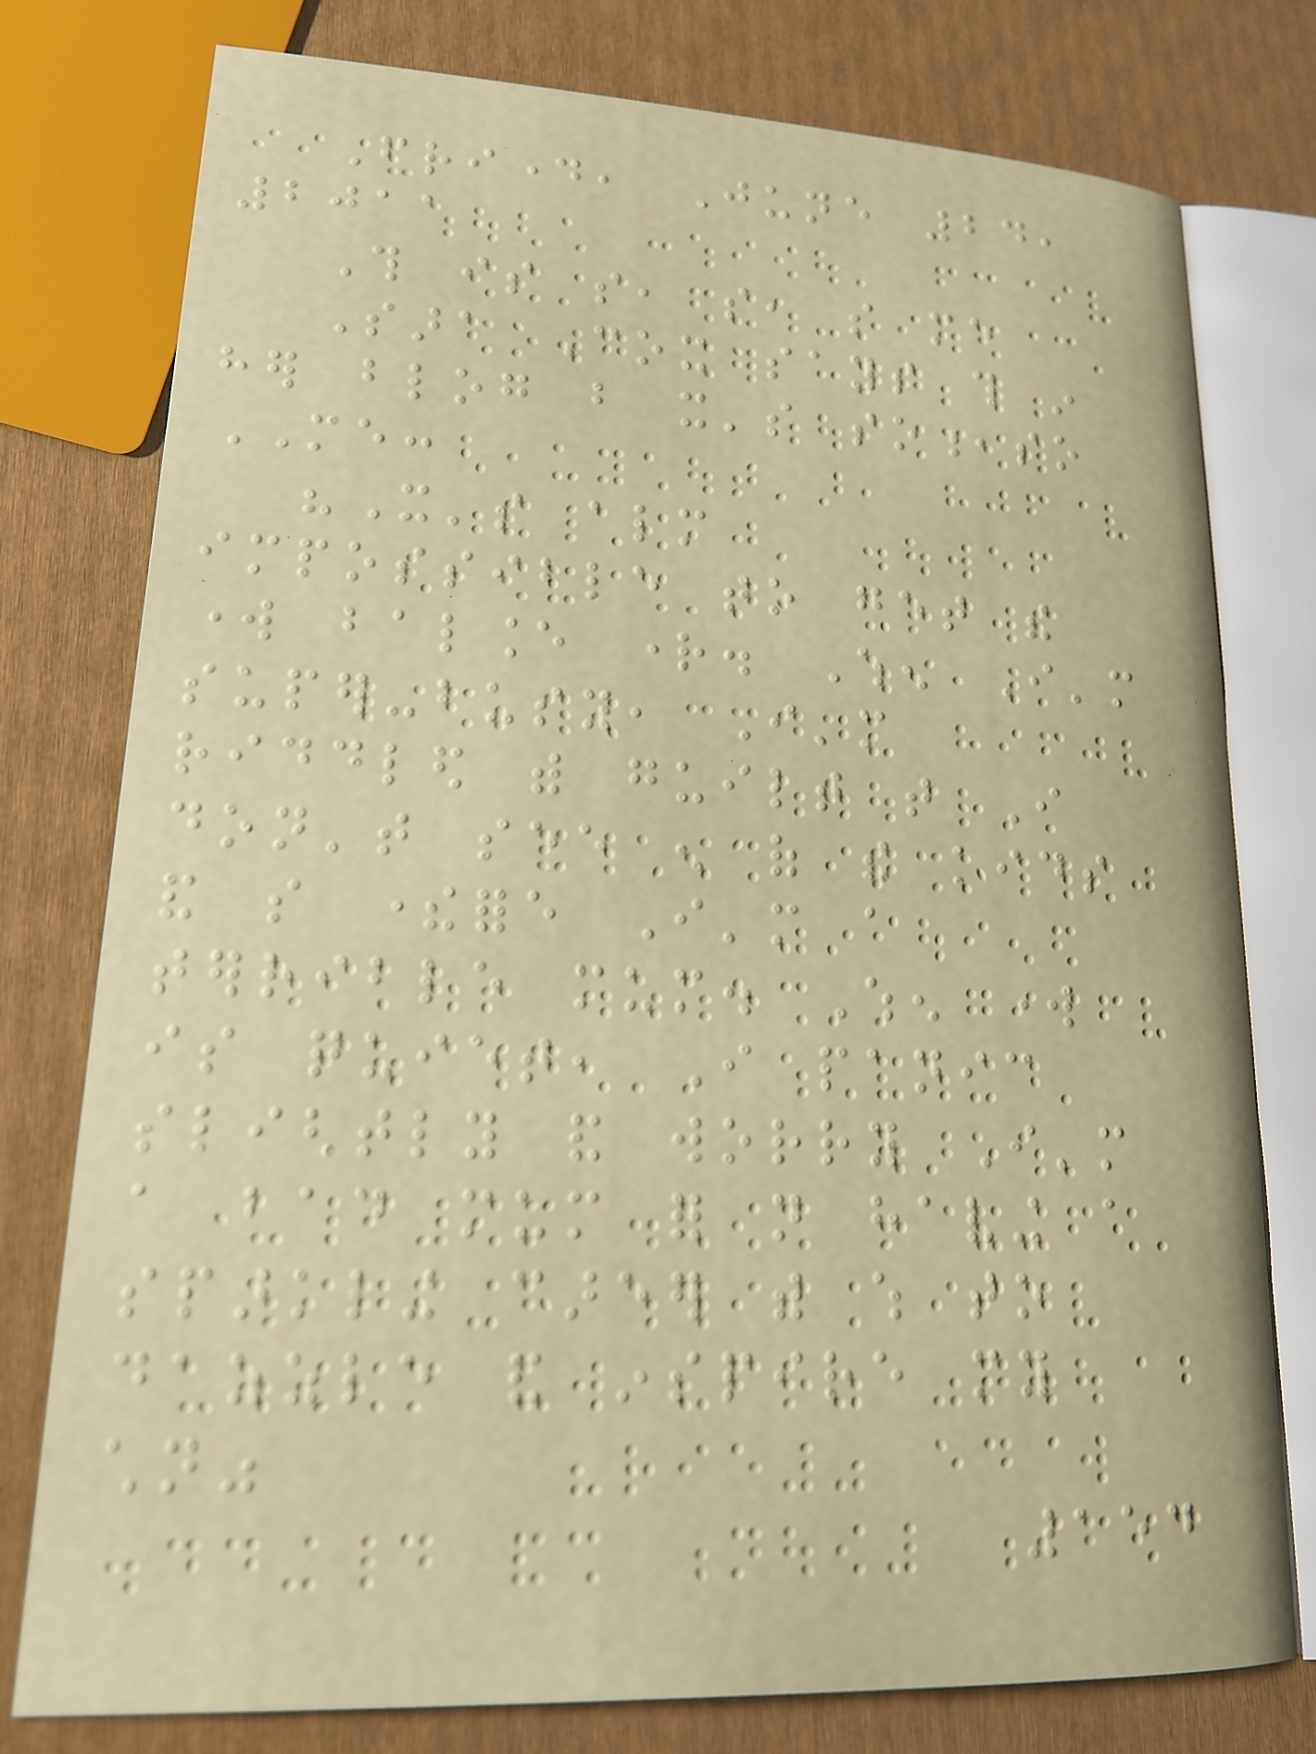Friday, June 24,
2011
This is so, so, so me
Sara Cox says this in
her blog but it's so,so
ME:
"It's almost
impossible to get the
work balance right. When I'm
super-busy, I'm
riddled with guilt that I
don't see enough of the kids
and so therefore I'm a
terrible mum. When work
is quiet, I panic
slightly and worry I'm
a bad mum for not having a
sparkling career with which to
dazzle and inspire my
children"
154
